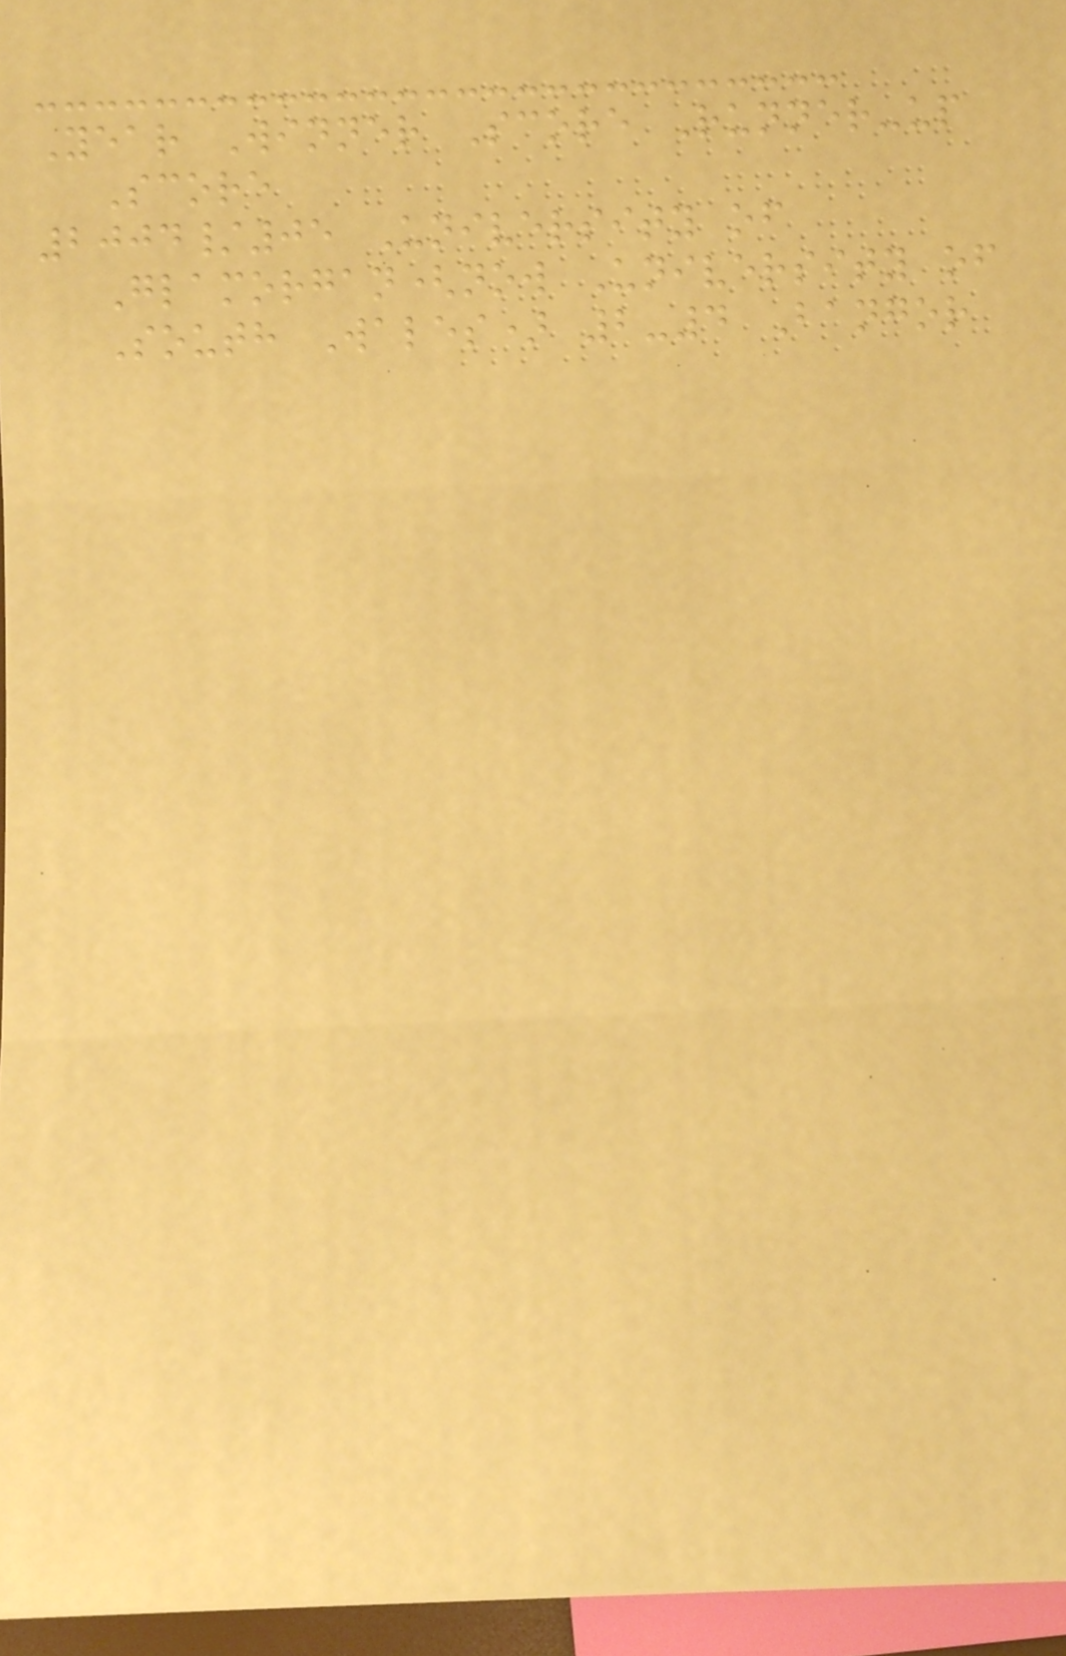Year Winner Score Runner-up
Score
2004/05 University of
Glamorgan(now University of
South Wales) 2-4 Bangor
